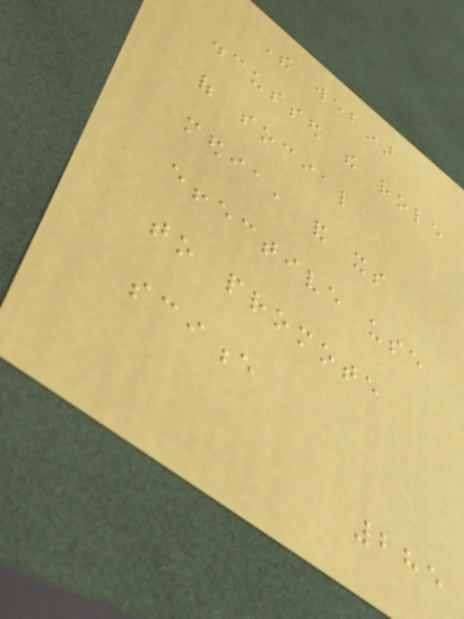The webinar
discussed the role
of social
media, and its
effective use
to promote
science
285
